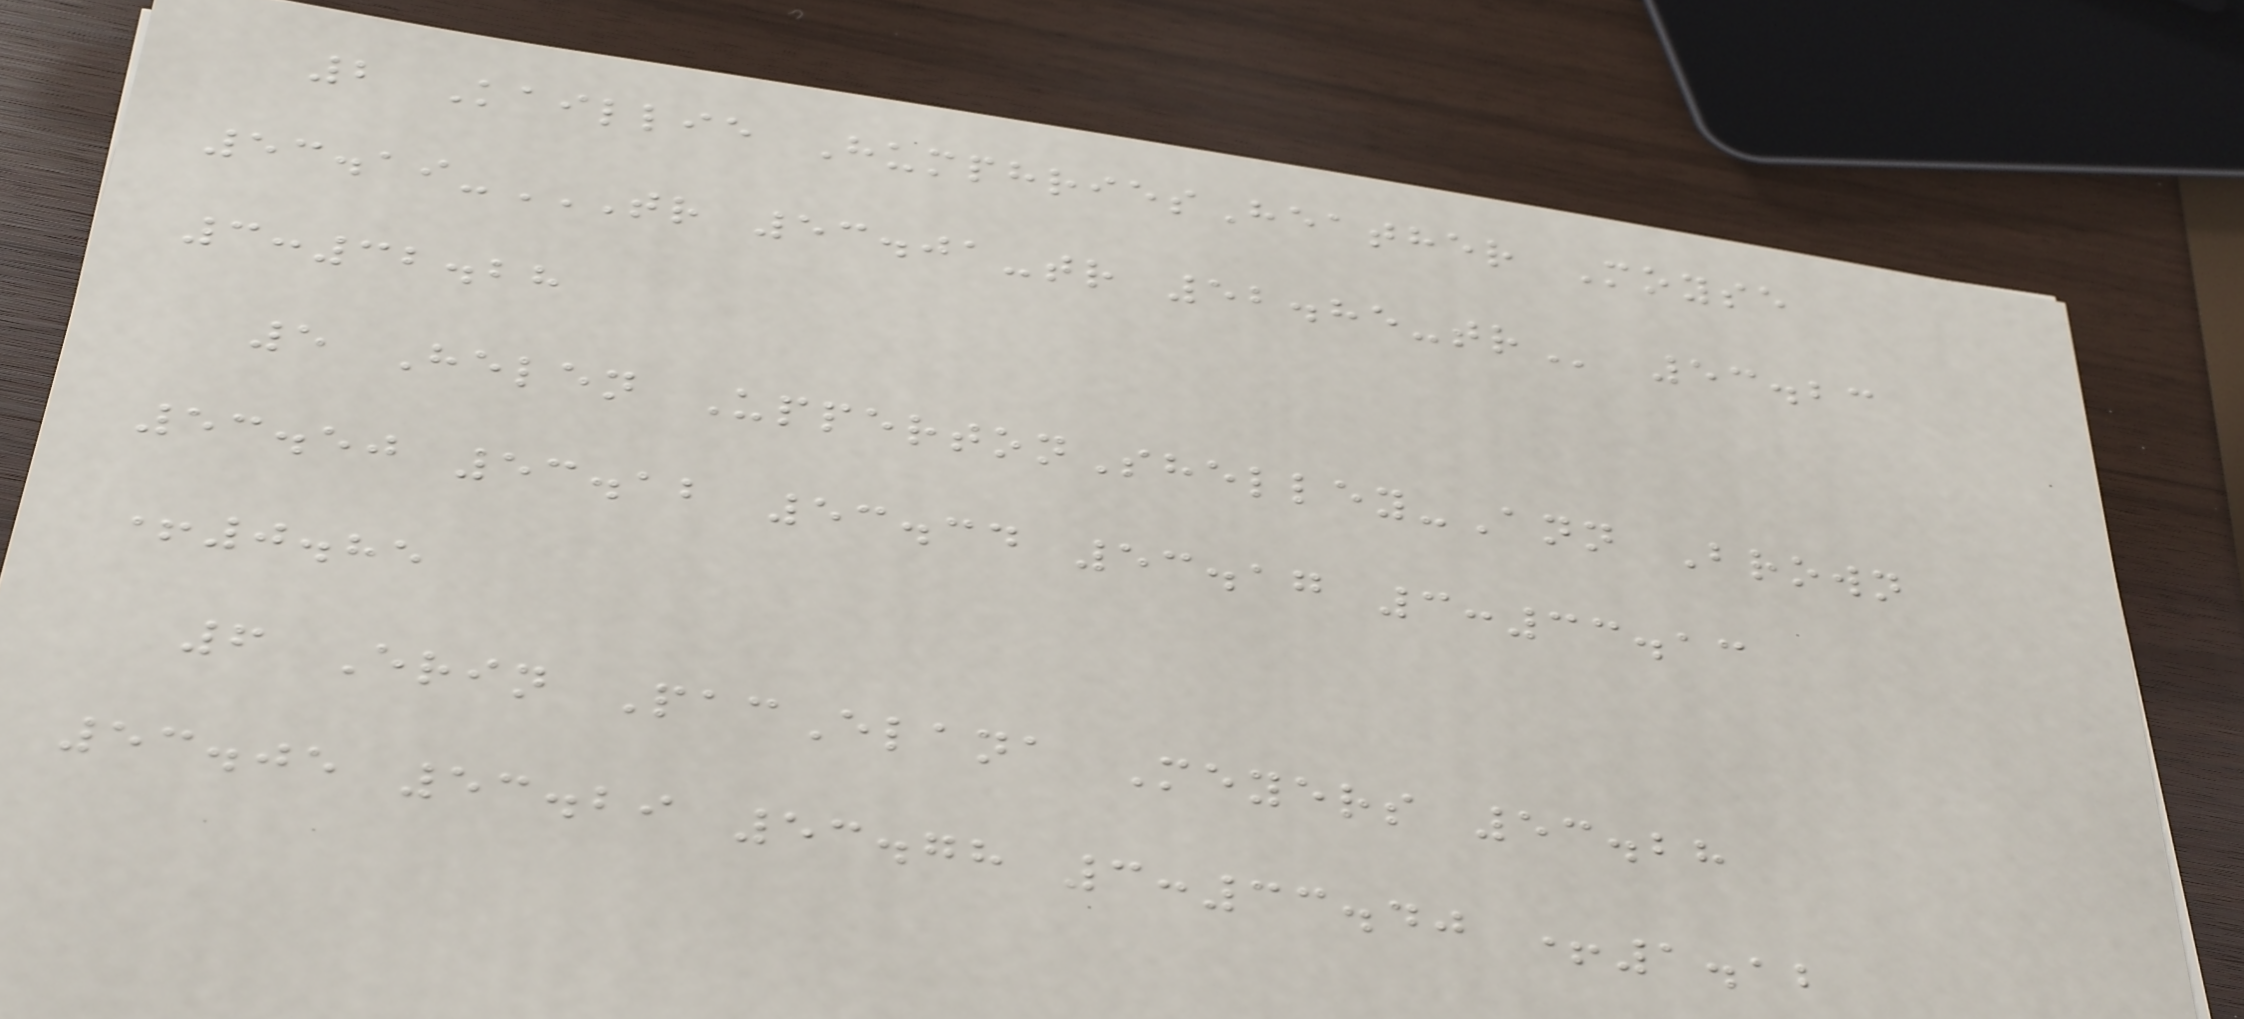2 Kaillie HumphriesHeather Moyse
53.19-TR 53.01-TR 52.85-TR 53.23
3:32.28
5 Helen UppertonShelley-Ann Brown
53.50 53.12 53.34 53.17 3:33.13
+0.85
6 Erin PacElana Meyers 53.28
53.05 53.29 53.78 3:33.40 +1.12
